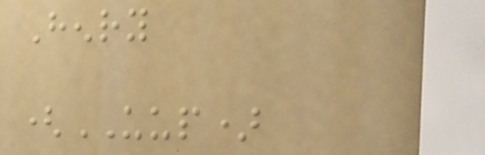Henry
(UUP)
